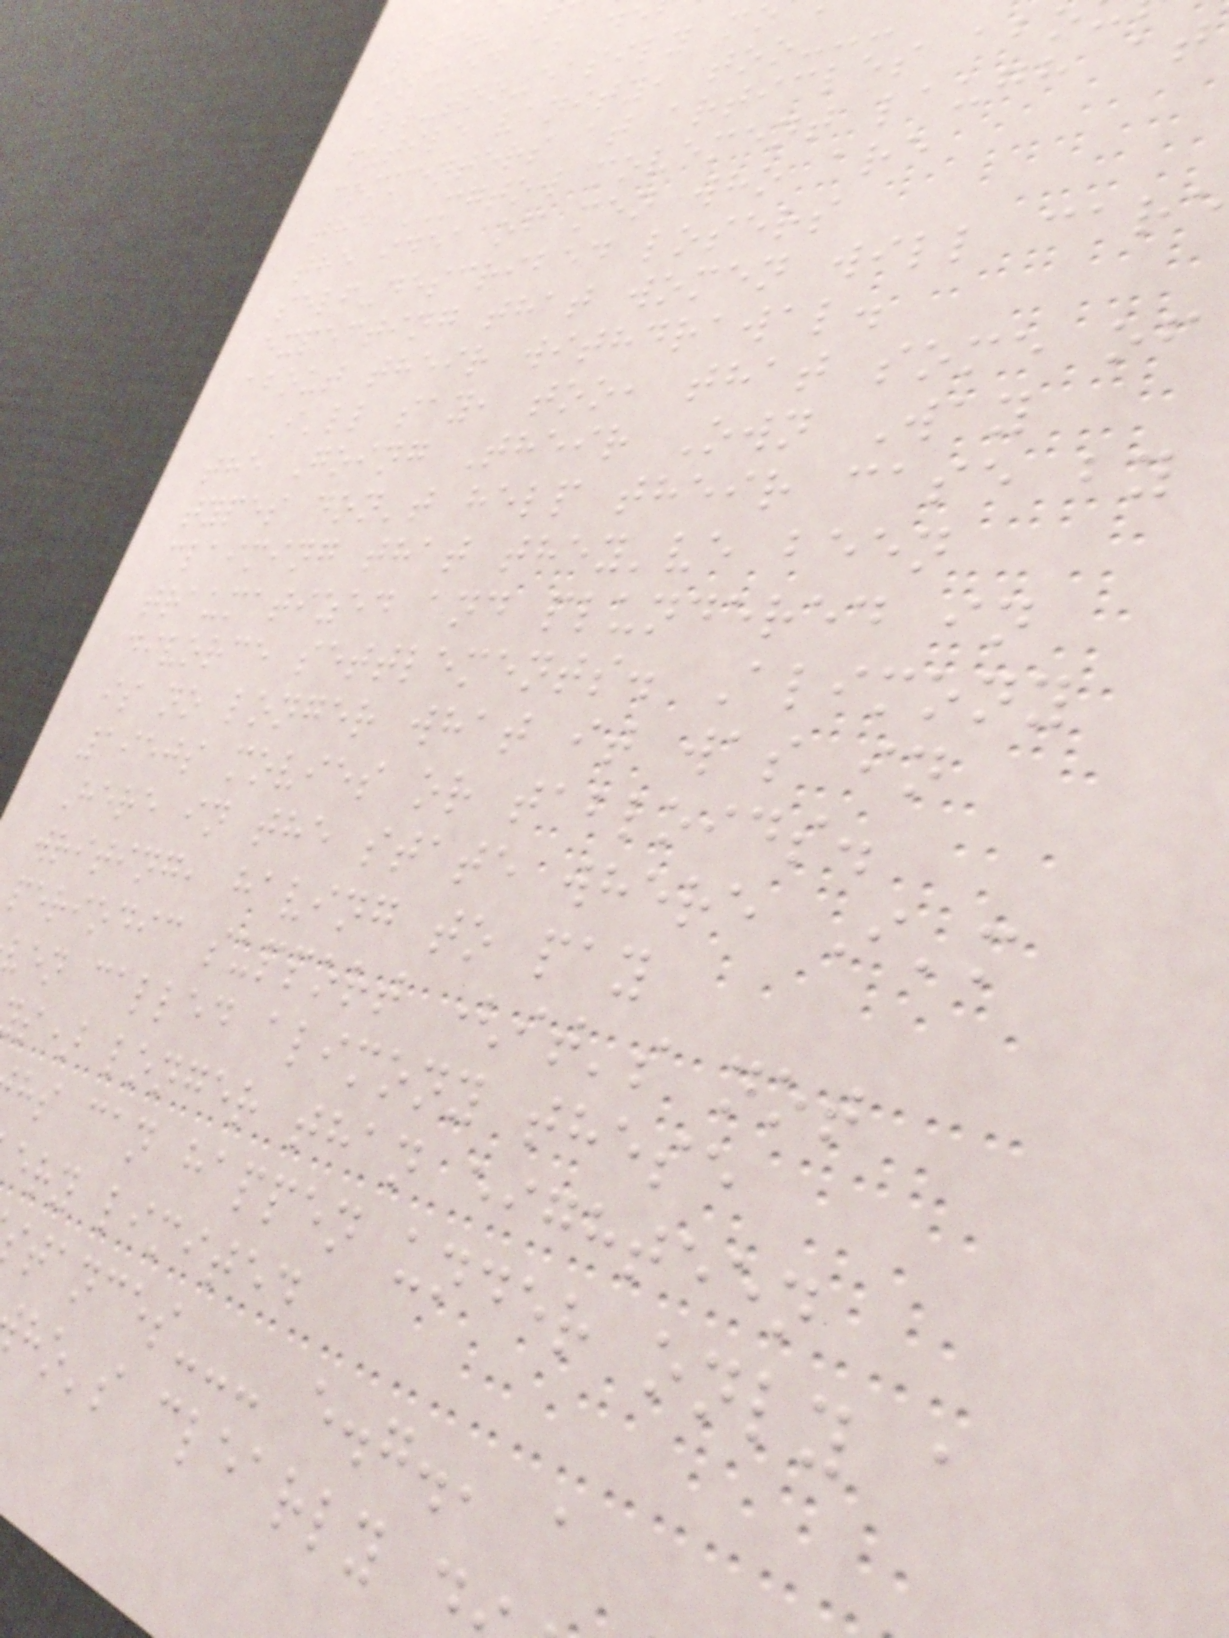mocked as de
all-too-easily m
futile vanity, too---
commenters at articles ab
the MGTOW movement laugh at
the idea of men who are
self-described losers
expecting that women will care
about their withdrawal.
I'll say, too, that some of
the Going Their Own Way
types don't help their case by
claiming that they've been
traumatized and plundered in
divorce settlements. Alimony
is no longer what it was in
1950s movies or tabloids.
Here in the state where I'm
writing, having to pay
periodic support (it's not
ven called alimony these
s) longer than eighteen
hs can happen under only a
ery limited
tances--- e.g., a
ho's clearly
